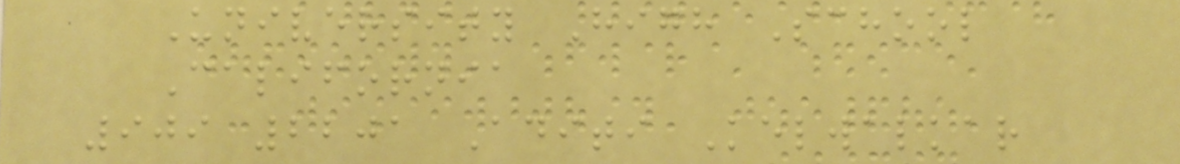University High School
California
909 2201 Aditi Kelwalkar
